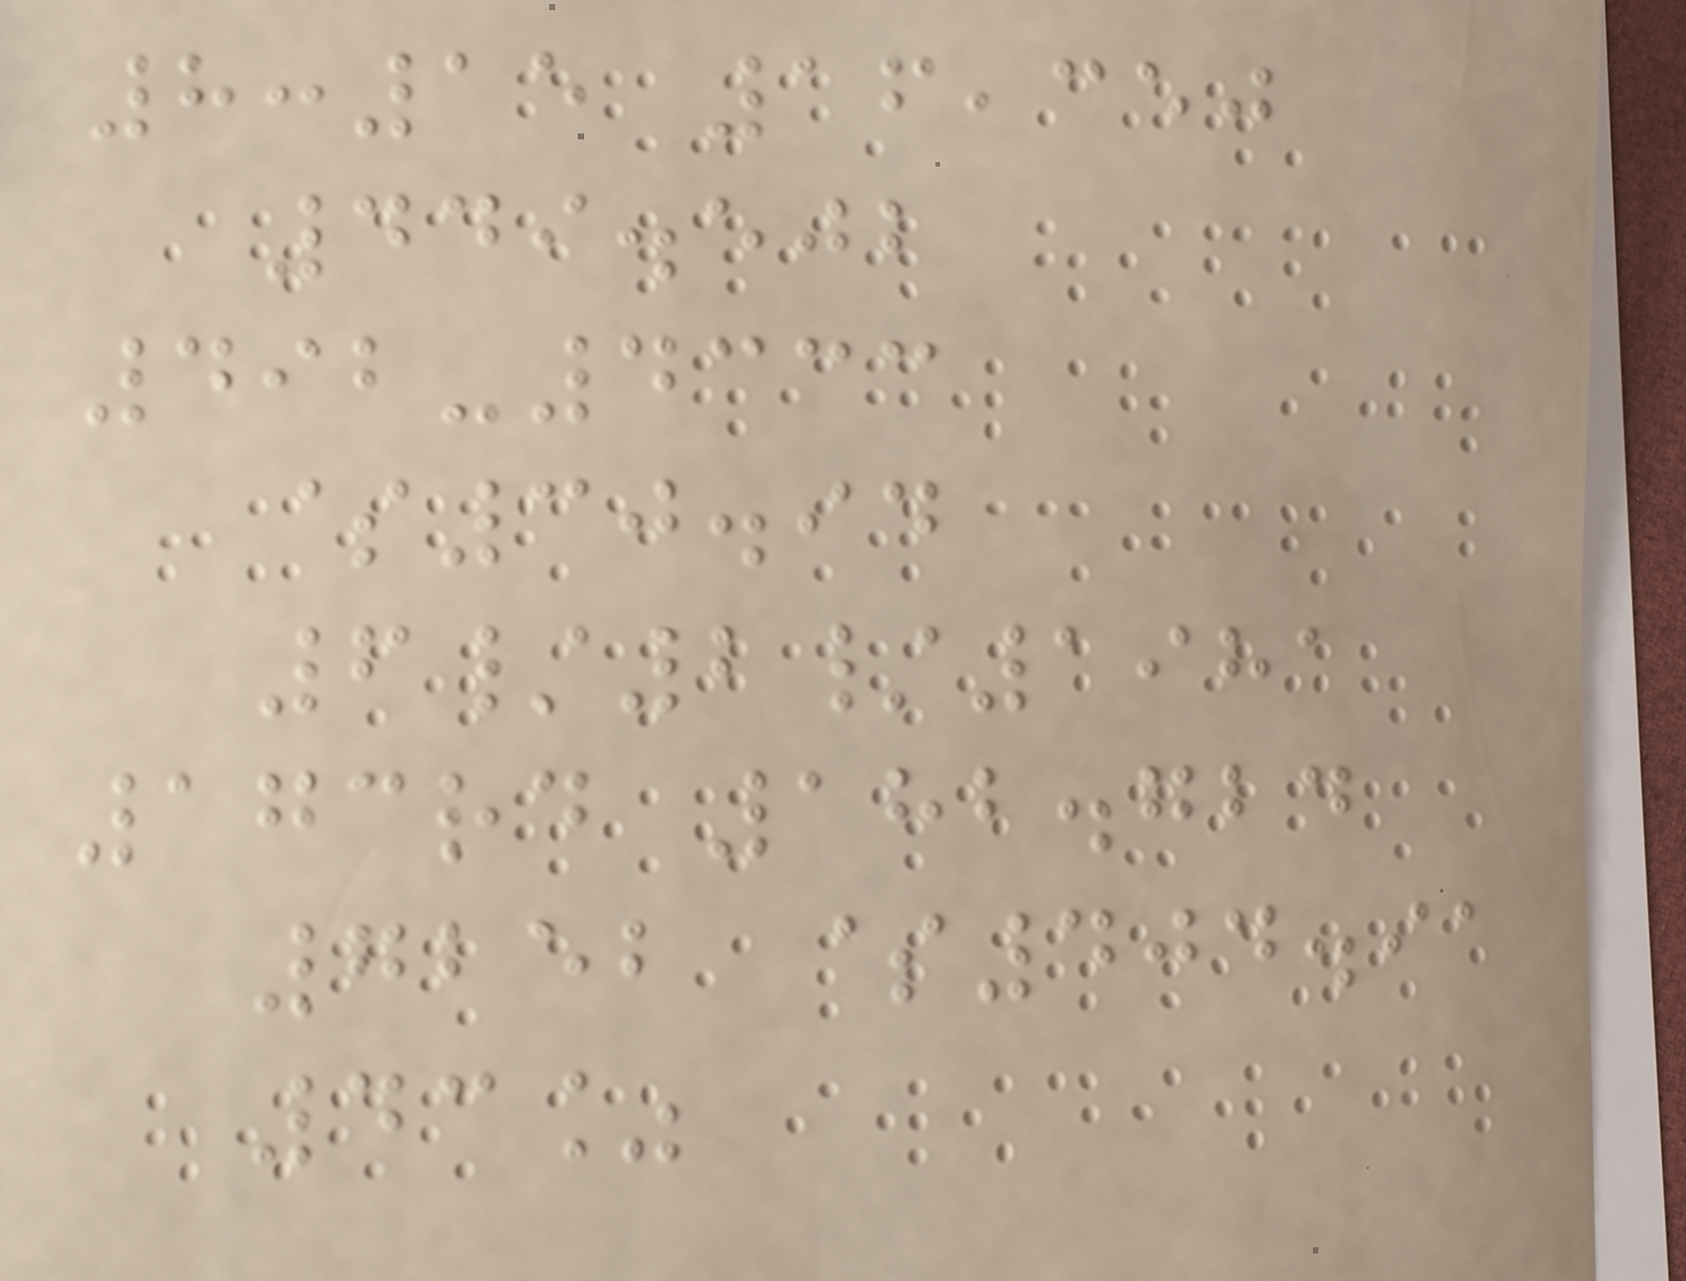8:15 16,350
449.502
492-4333
$30.94
6/2/1981
173rd 182.724
7252 $404.91
43%
